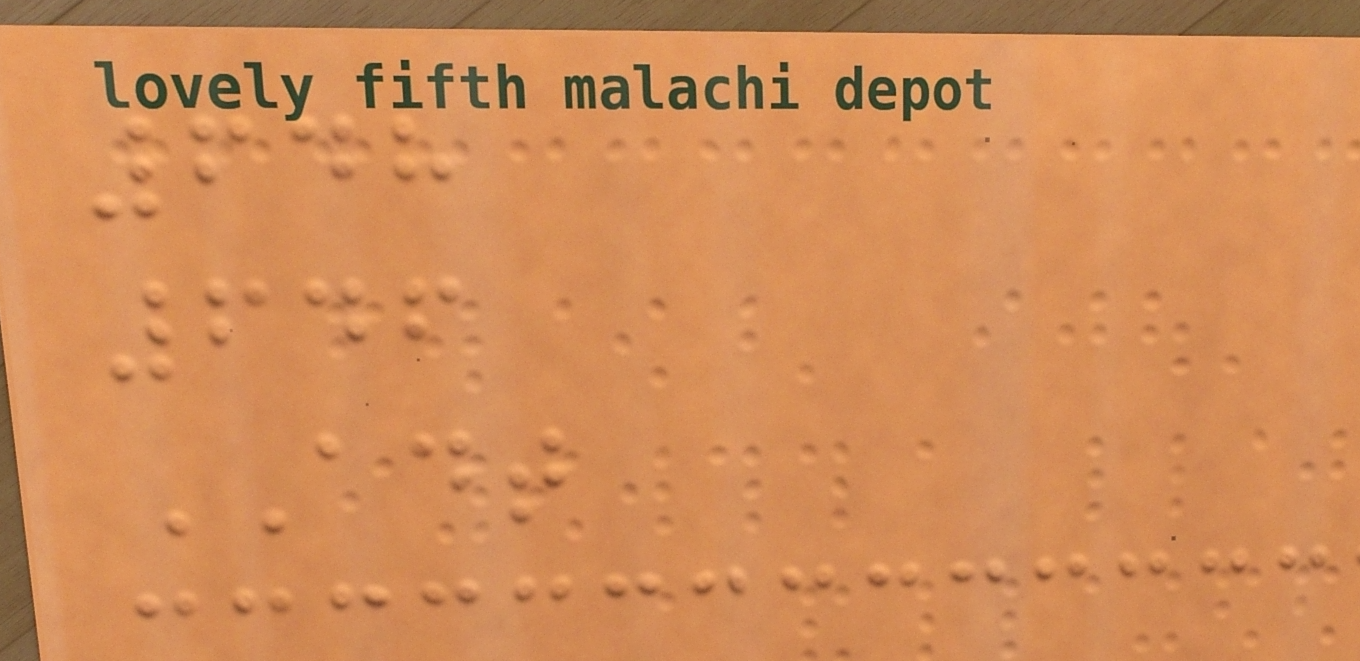648
646
ADT
